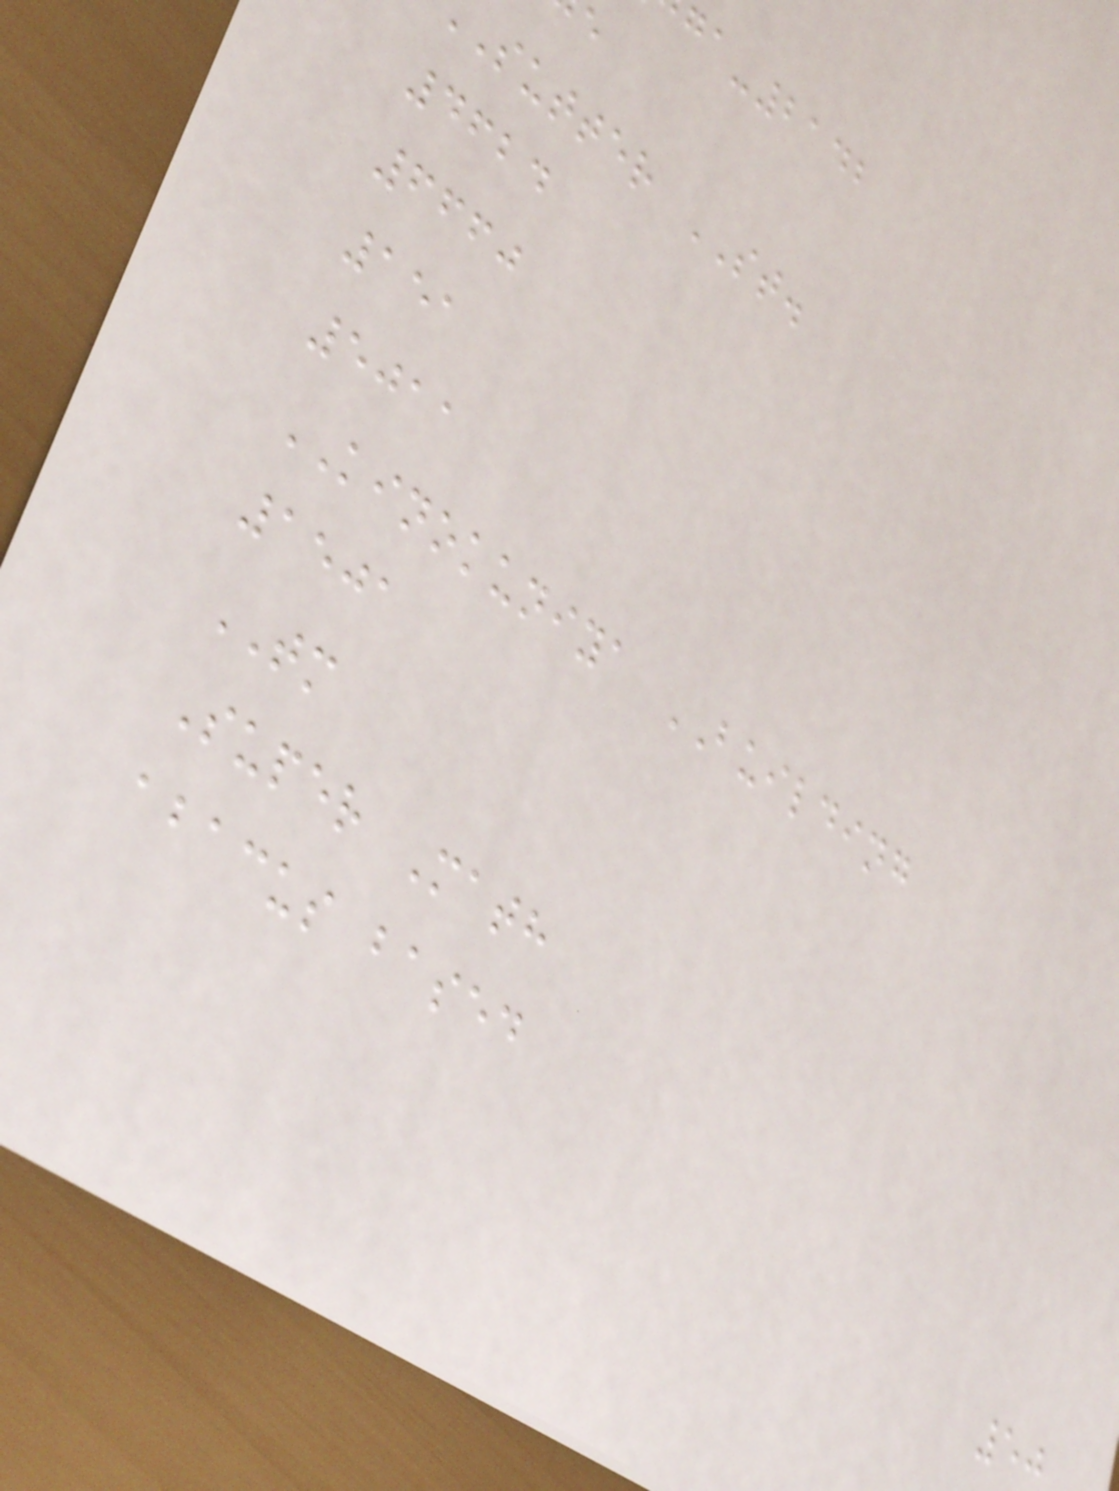-2142
sutter ST.
4624
6660
151
5011
KINOKUNIYA BUILDING
1501
TM
Super Math
abacus based
50
